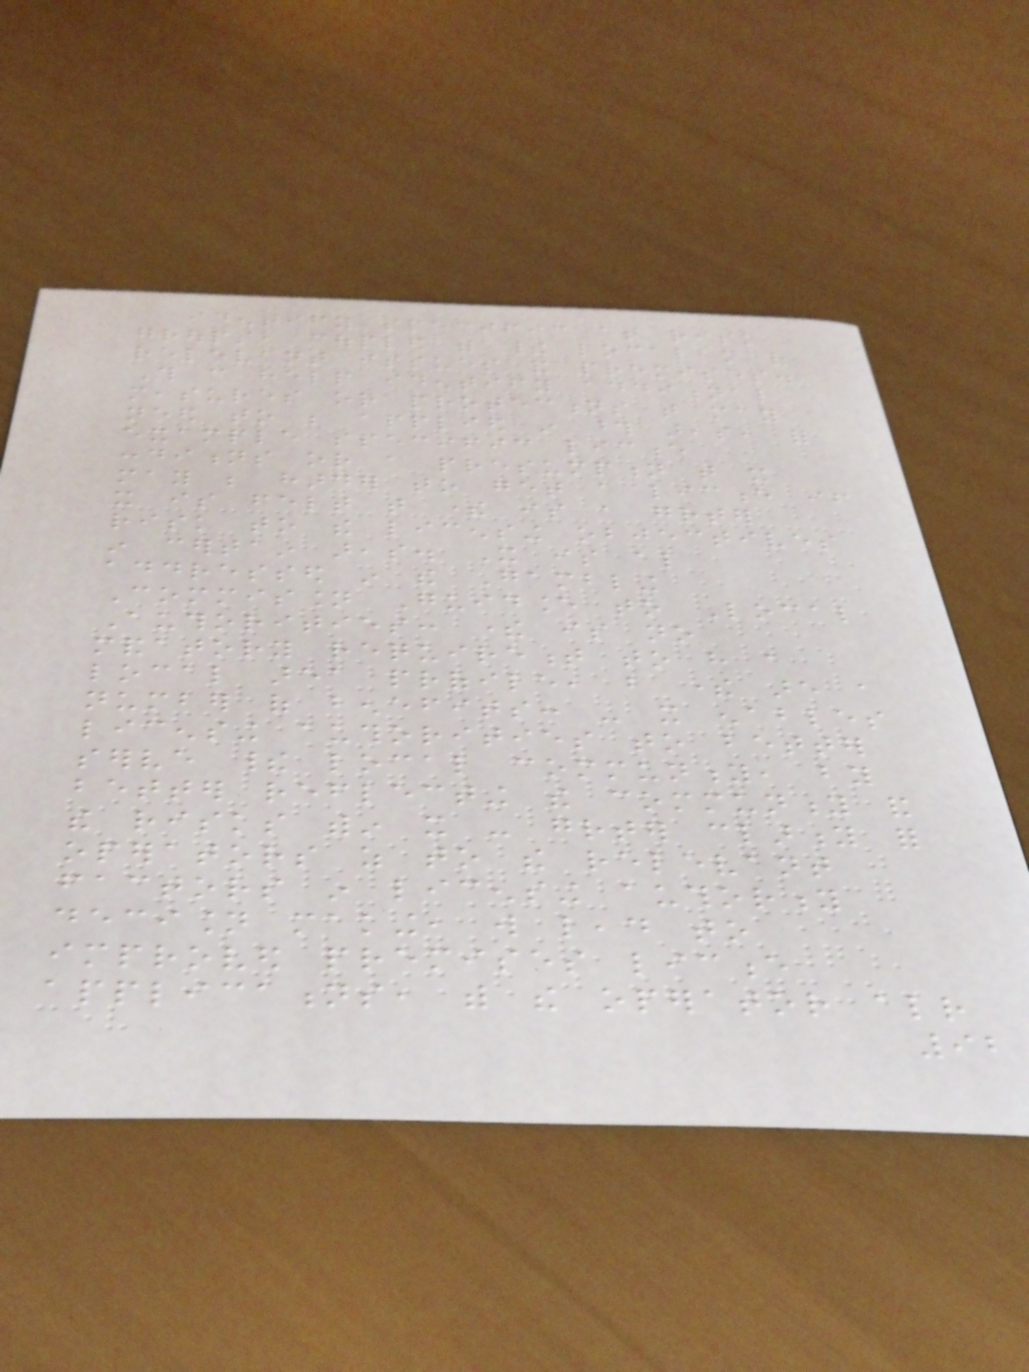identify specific at risk
groups, coupled with their local knowledge of
relevant issues and premises.
This can help identify additional
measures or protections that may
need to be applied in those areas, for
example specific licence
conditions or a presumption that it
may be harder to get a licence if
it is felt that there is a greater
risk to the licensing objectives
in certain areas. It is also
addressed in the Gambling
Commission Guidance to Local
Authorities: there is no
mandatory requirement to have a
local area profile, but there are a
number of benefits: - it enables
licensing authorities to better
serve their local community, by
better reflecting the community and
the risks within it - greater clarity for
operators as to the relevant
factors in licensing authority
decision making, will lead to
improved premises licence
applications, with the operator already
92
